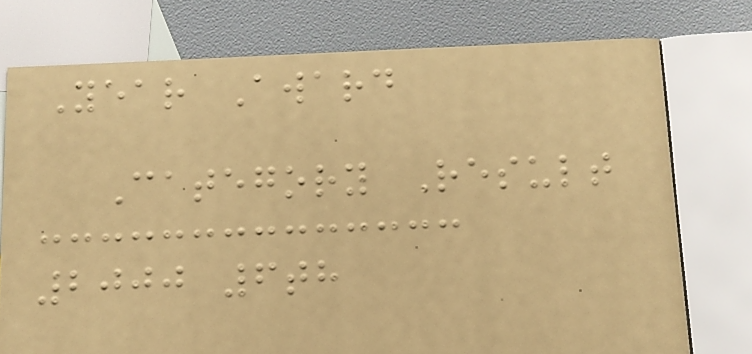Year Award
Category Result
2000 6th
